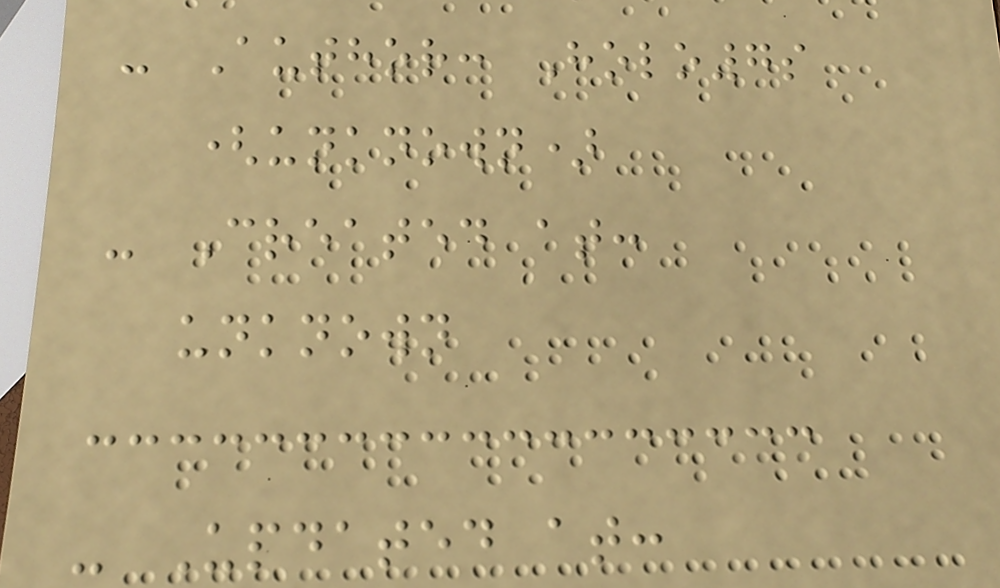- Author: Holo7s
(unknown)
- Created at:
unknown
- Updated at:
